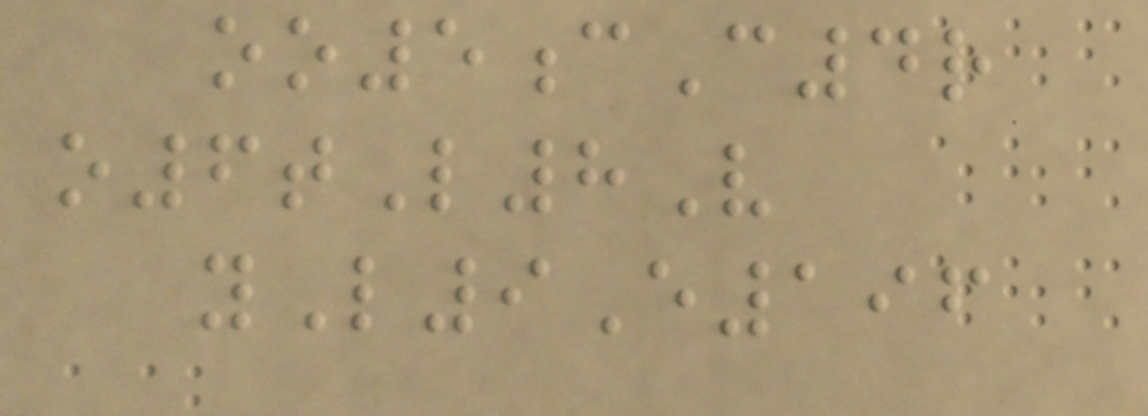oo5cC4r
o6tL8V
yL9E196
